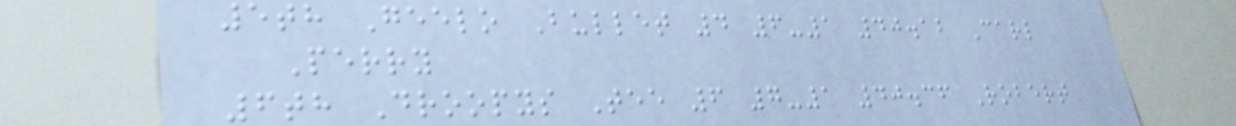5th Geelo Bullet 4 6-1 40.12 Carl
Perry
6th Droopys Tee 6 7-1 40.36 Robert
